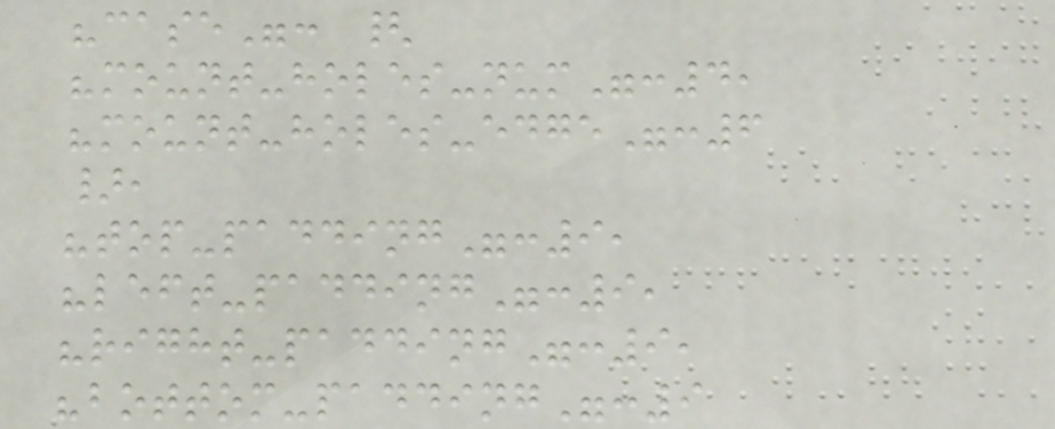"case": {
"mount-holes-num":4,
"mount-holes-edge":6
},
"top-padding":9,
"left-padding":9,
"right-padding":9,
"bottom-padding":9
